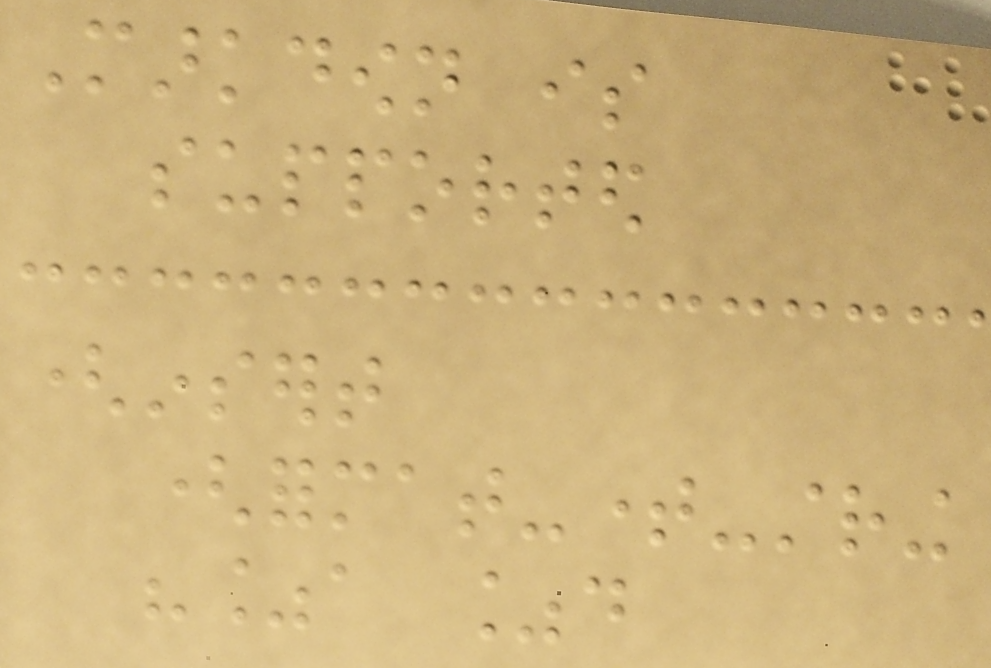Markdown is
supported
(insert
(format-time-string
"%a %d
